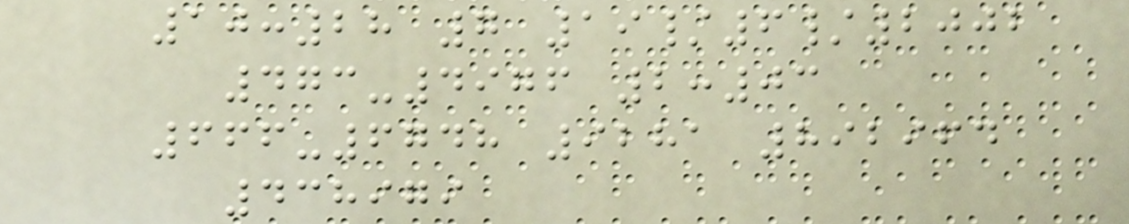10:28 7 19/6/2002
473-4976 2:03
666-6748 9281 892964
438979
